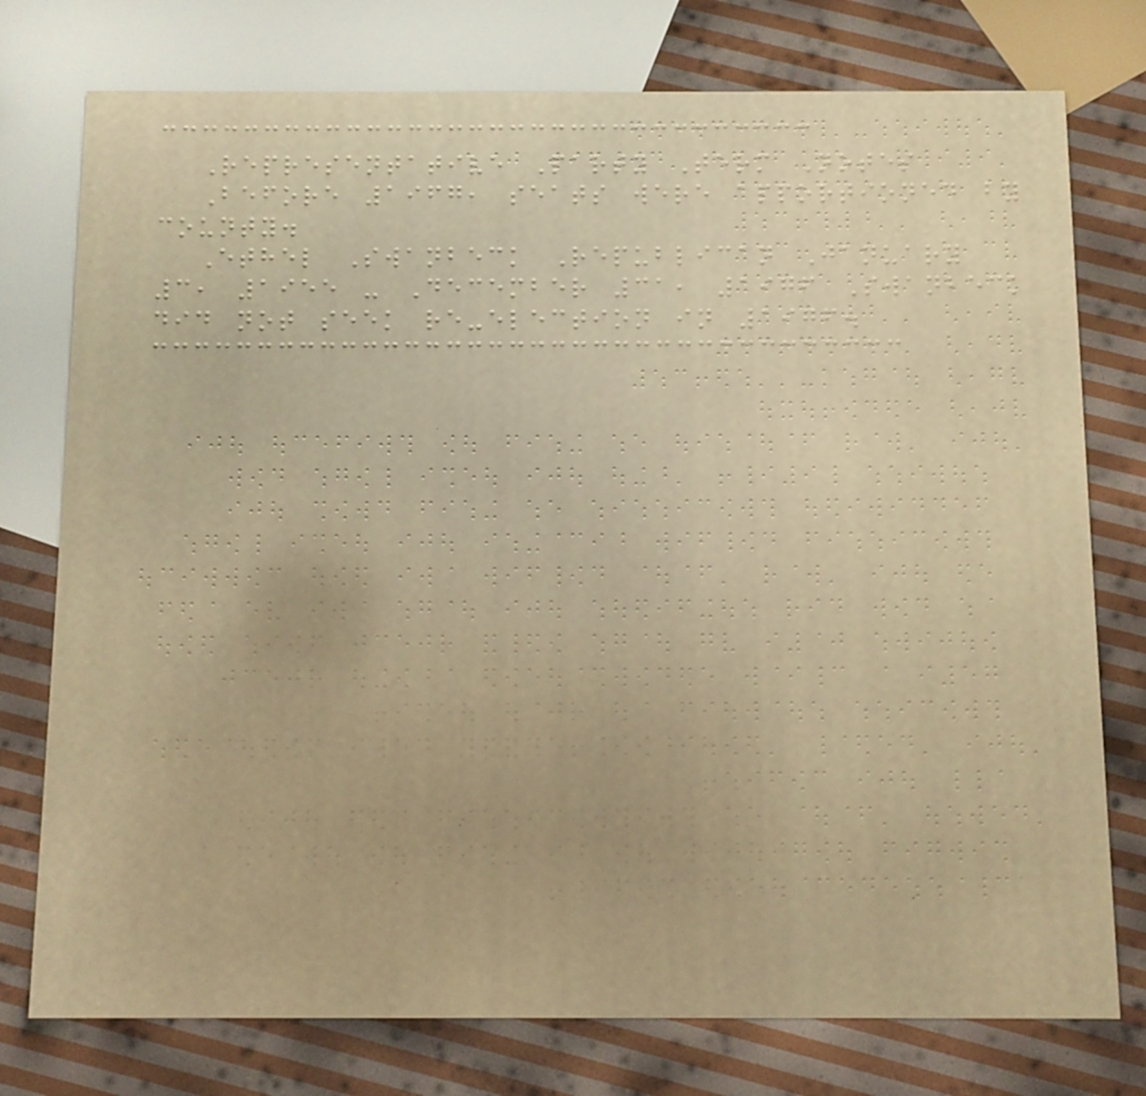Representative Party Term Notes
Before 1967, seats were apportioned by
county.
Ethel Swanbeck Republican January
3, 1955 - December 31, 1976 Swanbeck
did not seek re-election in 1976.
